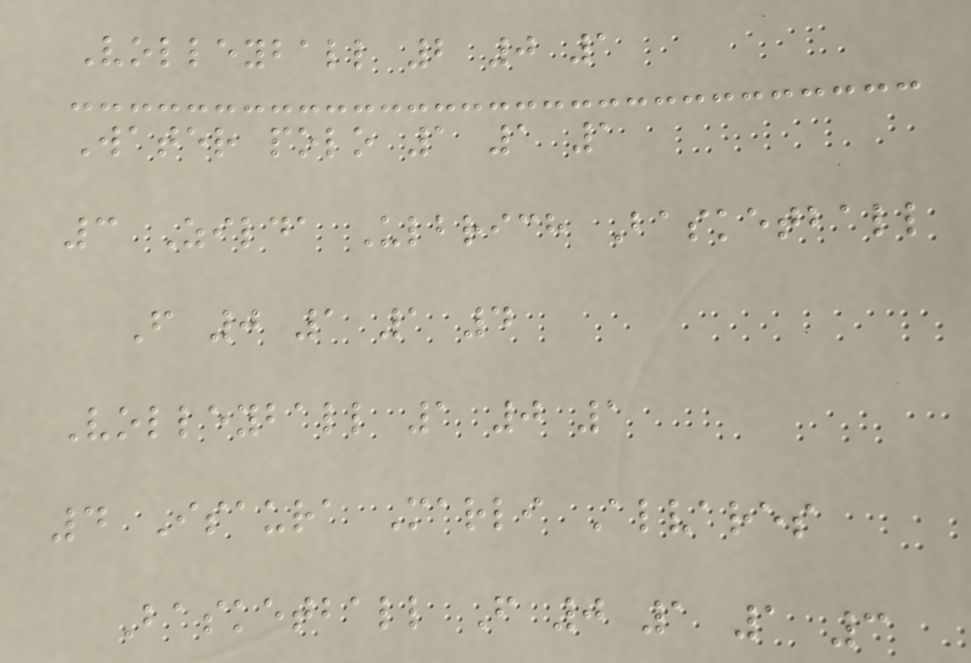Volleyball 2 0 1
Water polo 1 1 1
3 Zilda Ulbrich Basketball
F 0 1 1 4
Volleyball 1 0 1
4 Isaura Marli Alvares
Basketball F 0 1 1 3
